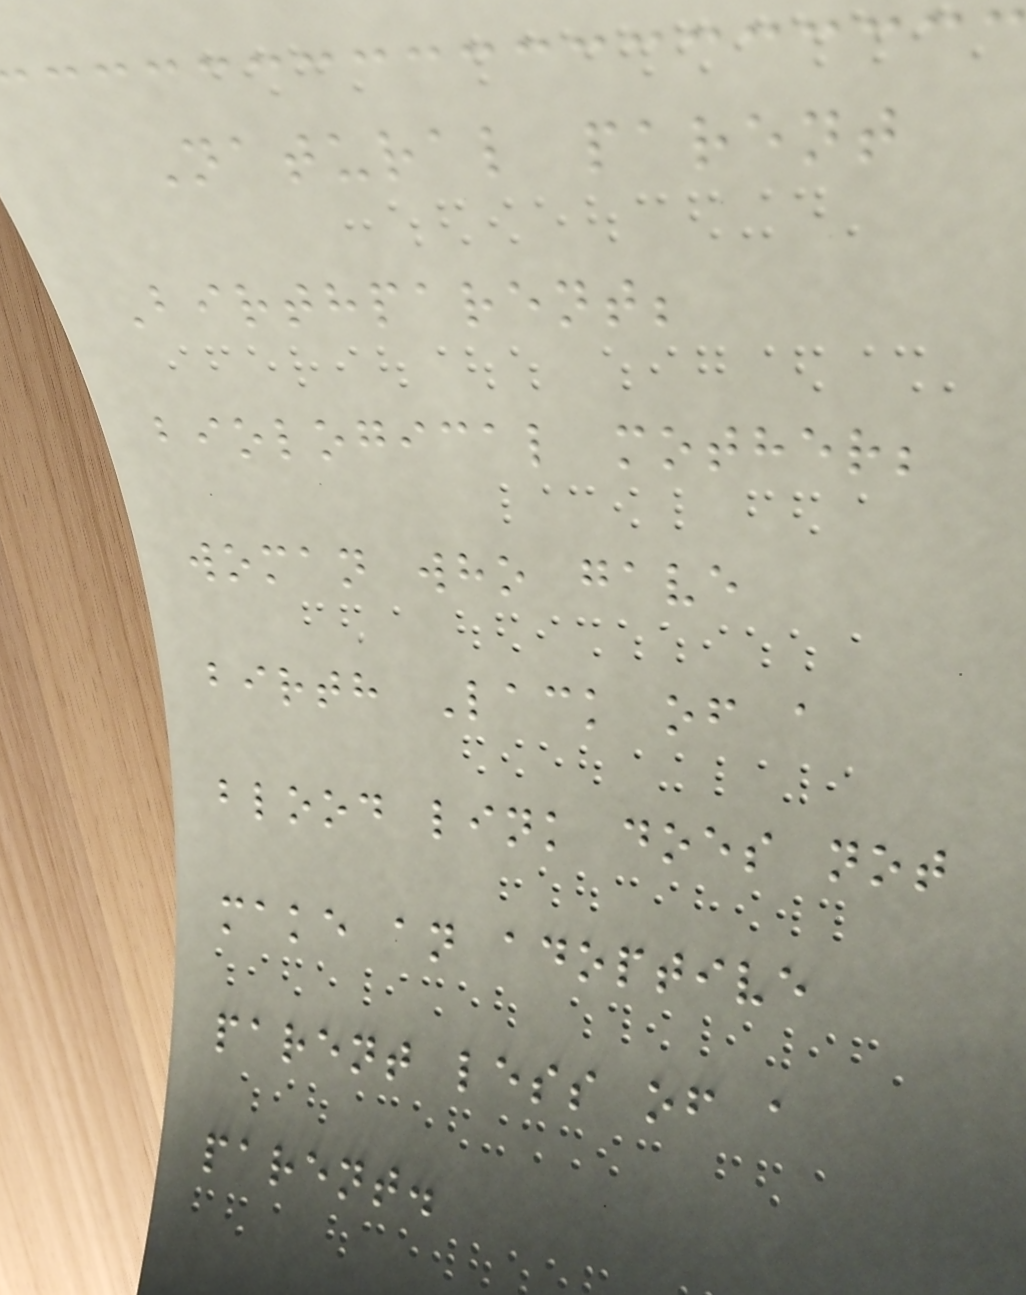Natural parent
Birthparent;
biological mother;
woman who gave
birth Lack of a
blood link does not
make an adoptive
parent less of a
parent.
